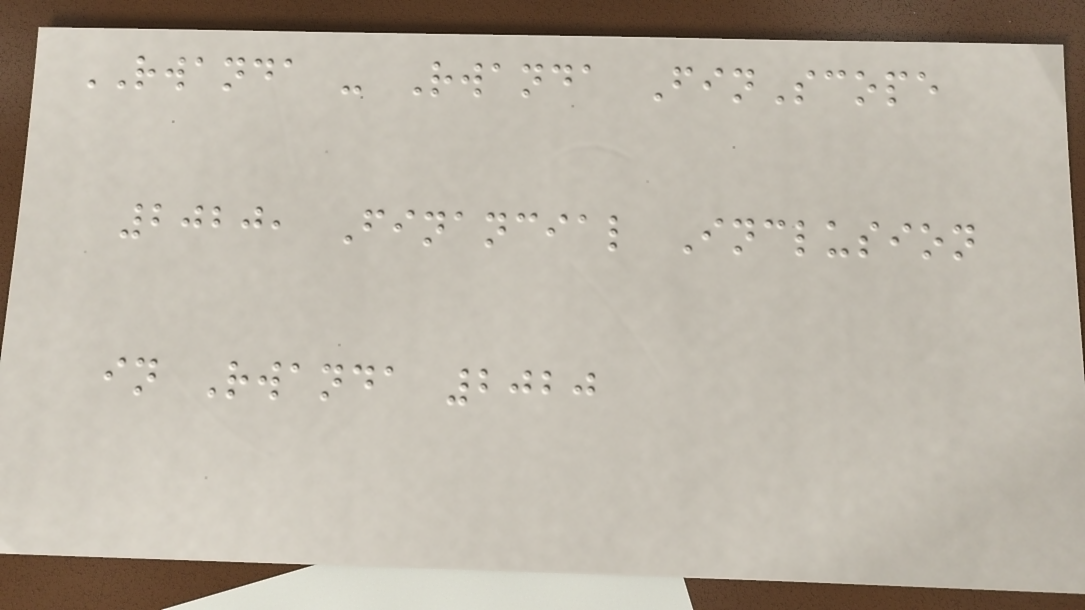RWANDA - Rwanda FinScope
2020, Financial Inclusion
in Rwanda 2020
